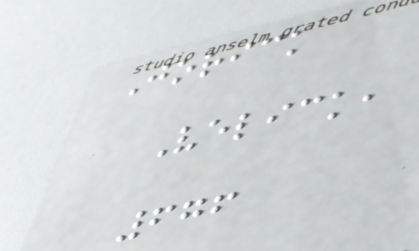Jorick
Velick,
676
